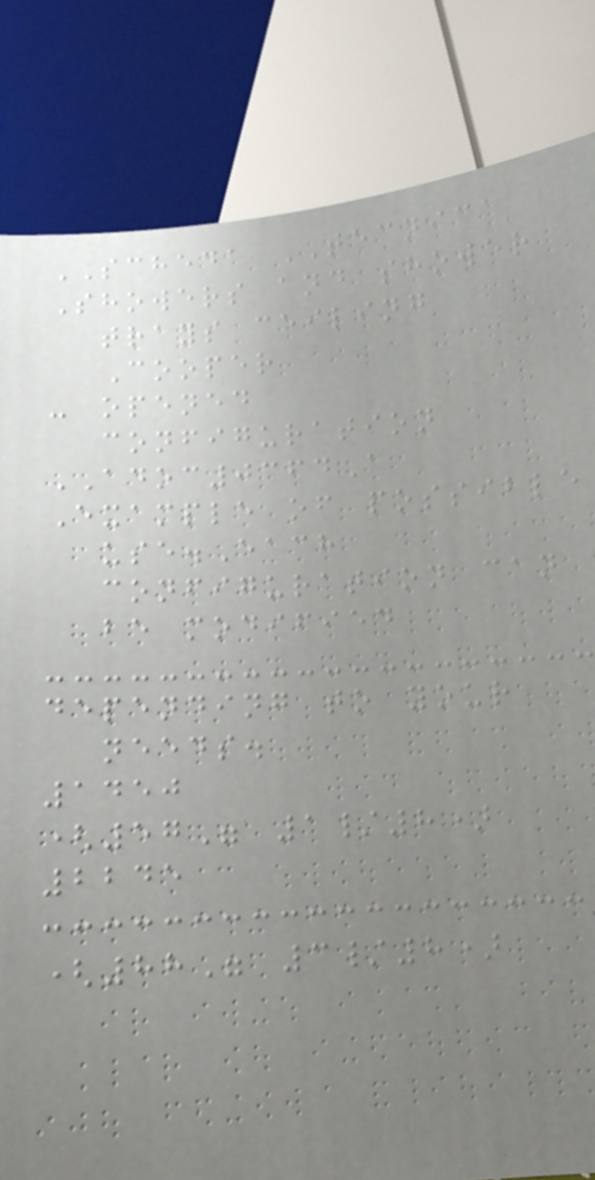SCHEDA TECNICA
Showers and shower
trays ceiling
Cooper
- opened
configuration
ADOC0364A
Example of possible
use.Each
configuration can
be modified
depending to your
needs.
1450
(57" 1/8)
2245
(88" 3/8)
